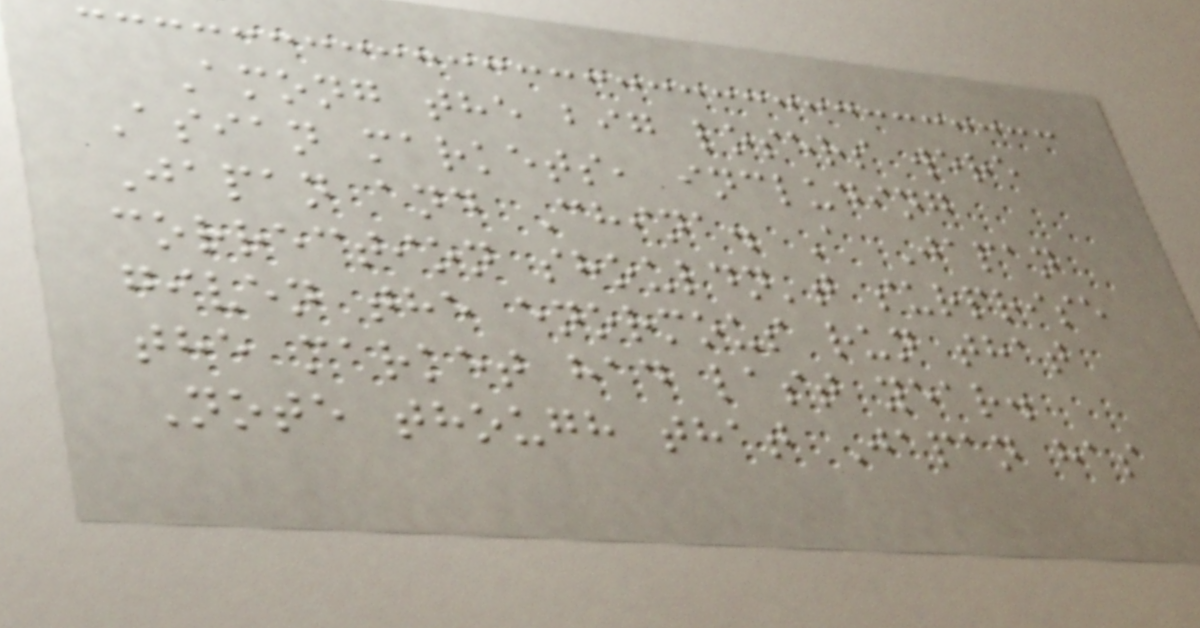Among the big losers were
Asian markets, including
Japan and China. A Japan
correction shouldn't surprise
given the enormous run that
the market had last year.
Note though that Japan has
